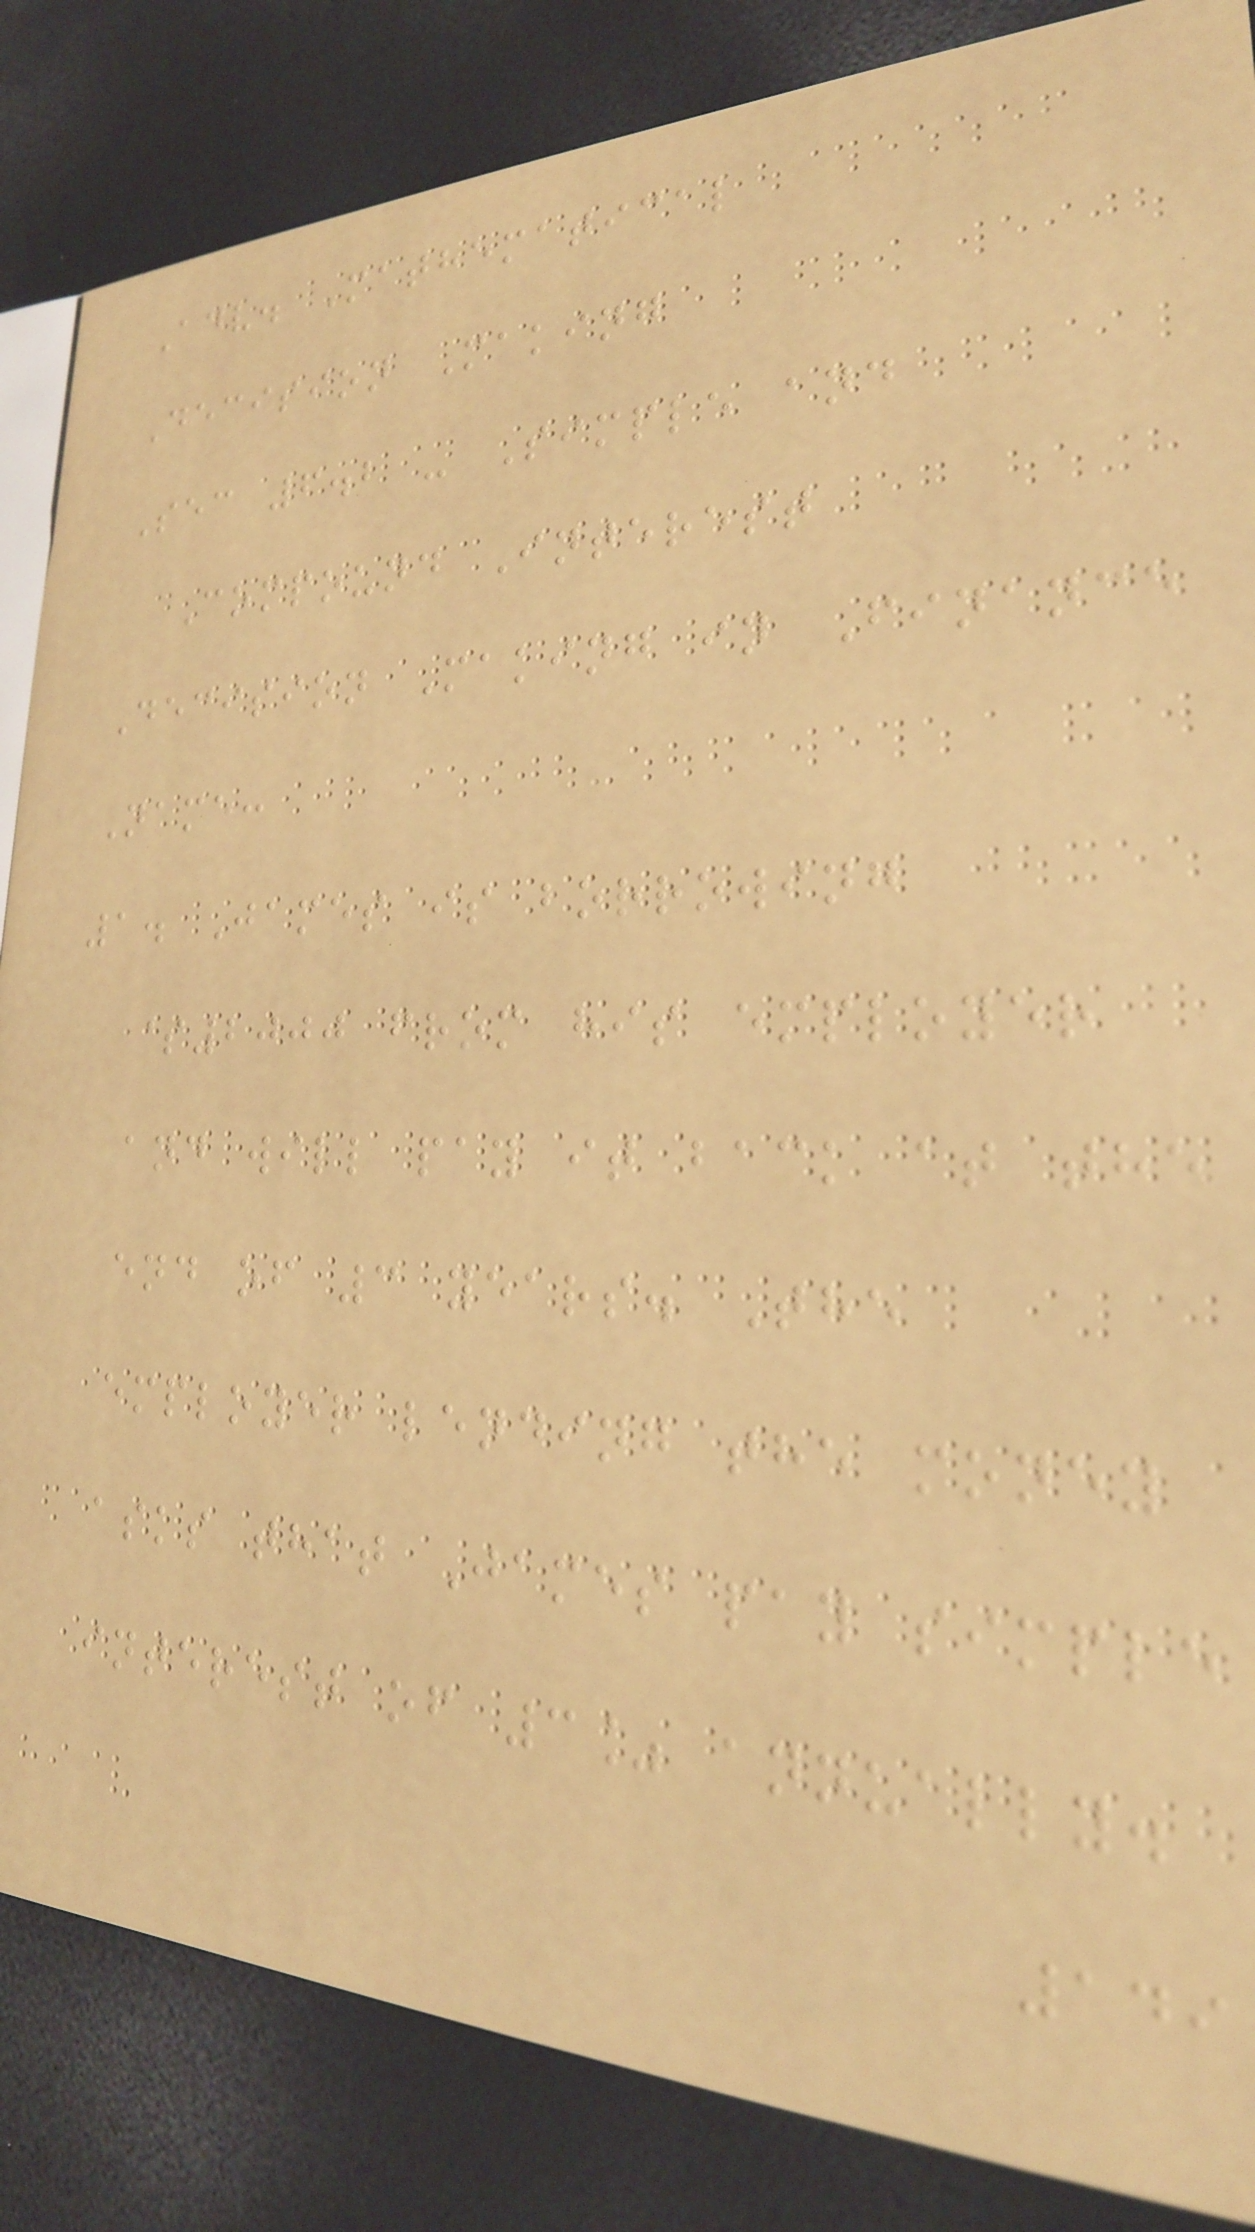Adv. Mathematical
Decision Making
Sec 6.2 - Simple and
Compound Interest
Decision Making in Finance
Name:
1. James is borrowing
$2000 from his employer
and will pay it back at the
end of 3 years. The
employer lending the money
asks that James pay simple
interest of 3% annually.
149
